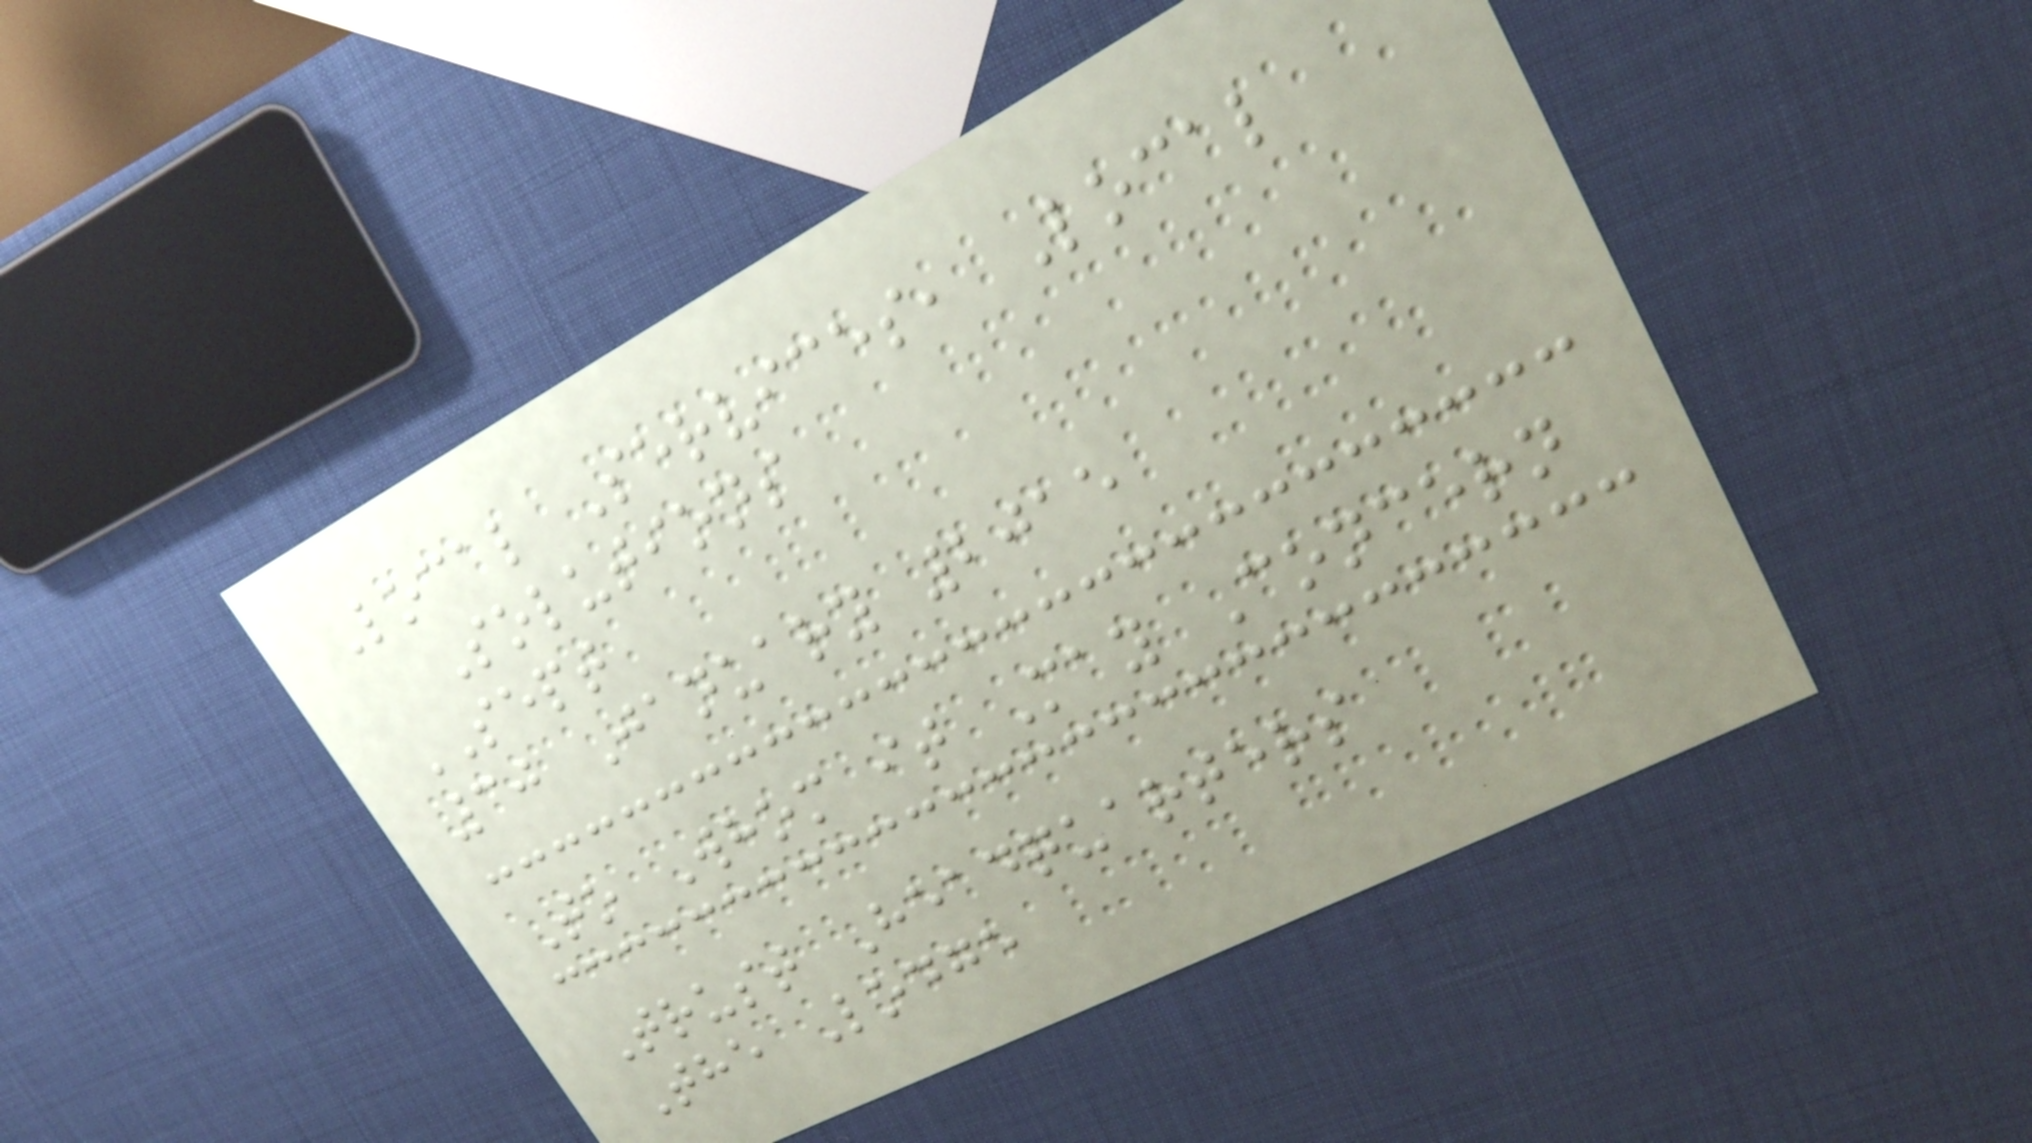Local Services, Local
Solutions
SEPT
30 January 2015
To Whom it May Concern
Trust Headquarters
The Lodge
